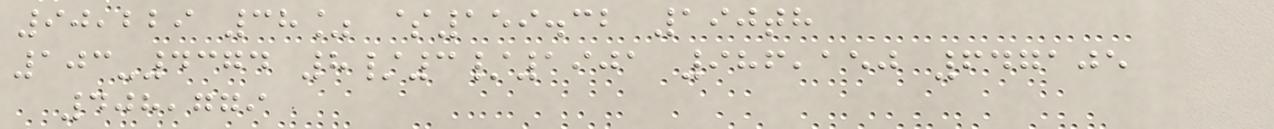90,229 38% $159.32 190th
103-4374 8/3/1901 986,150 647105
408,779
